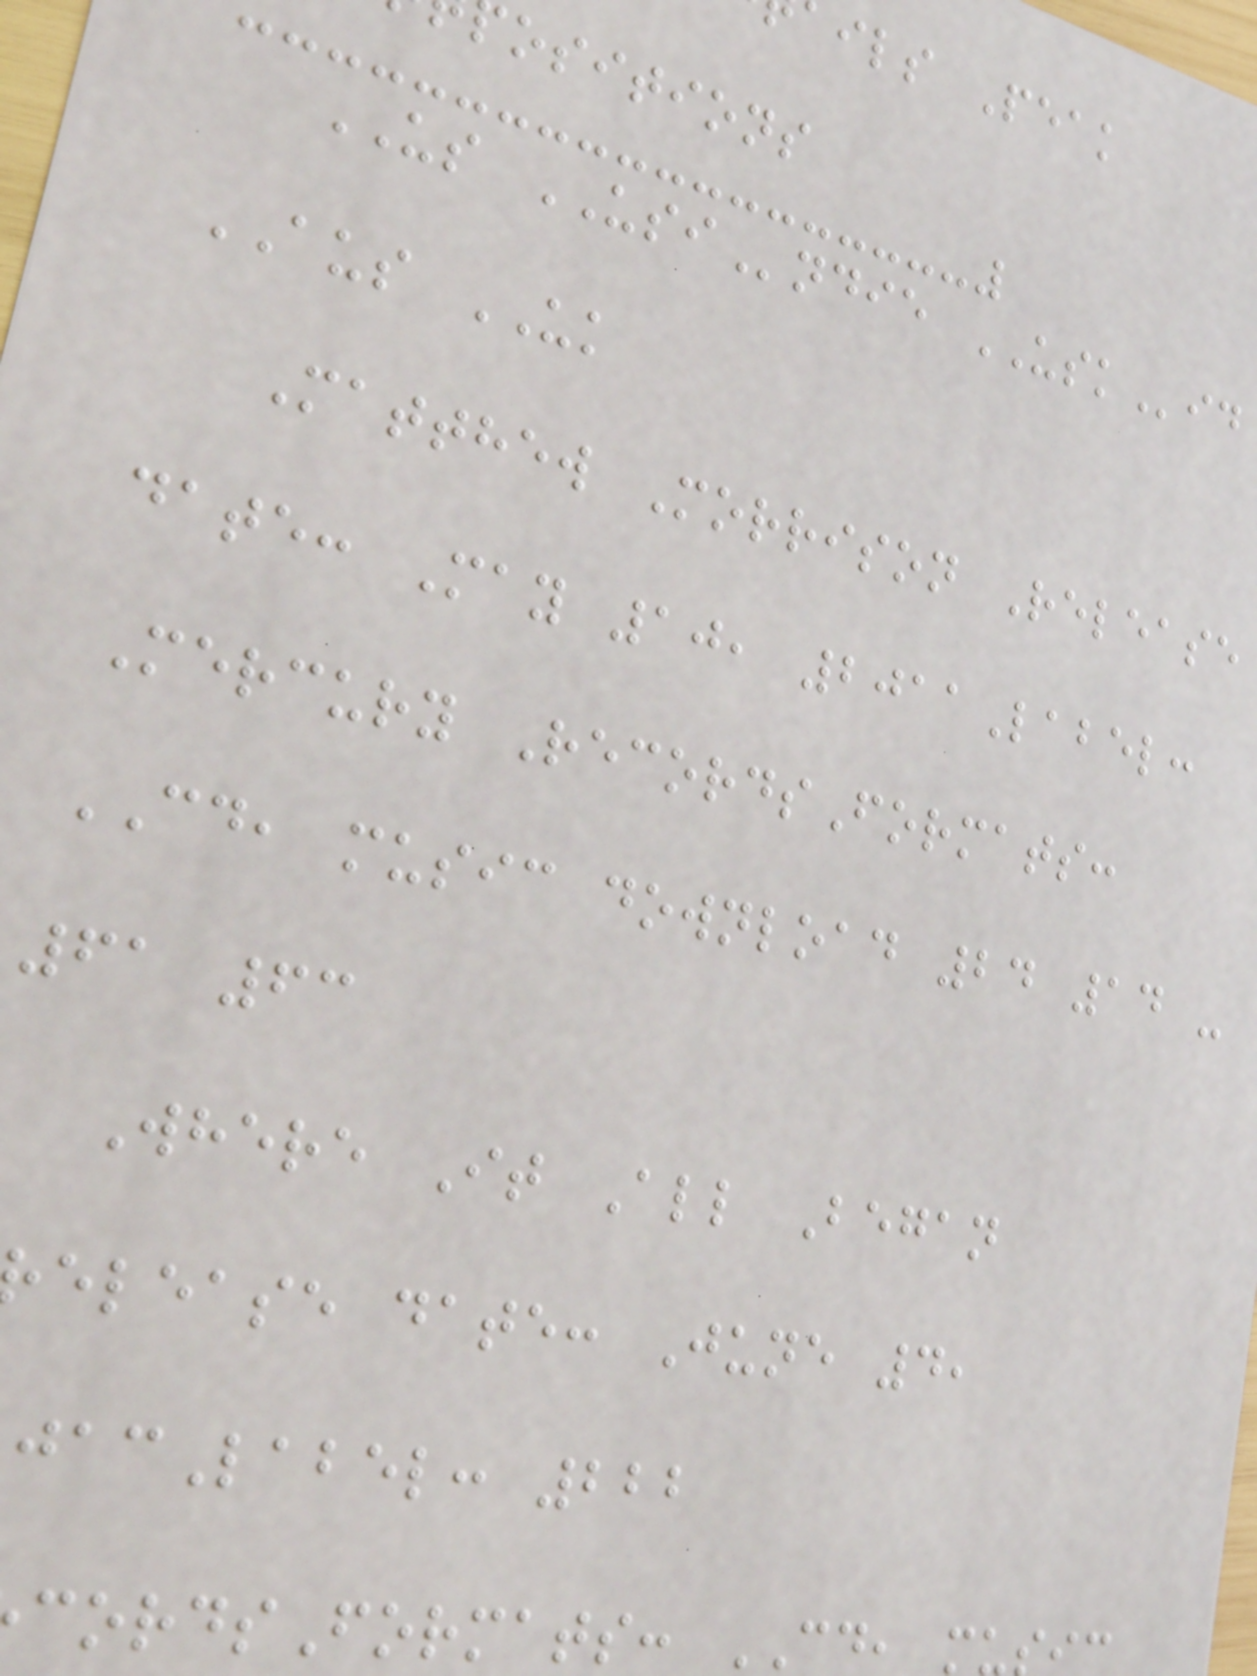ils Peak
ositions
US USIndie USKid
AUS UK
Matthew Morrison Release
date: May 10, 2011Label:
Mercury RecordsFormats:
CD, music download 24 14 -
61 63
Where It All Began
elease date: June 4,
Label: 222
cordsFormats: CD, m
